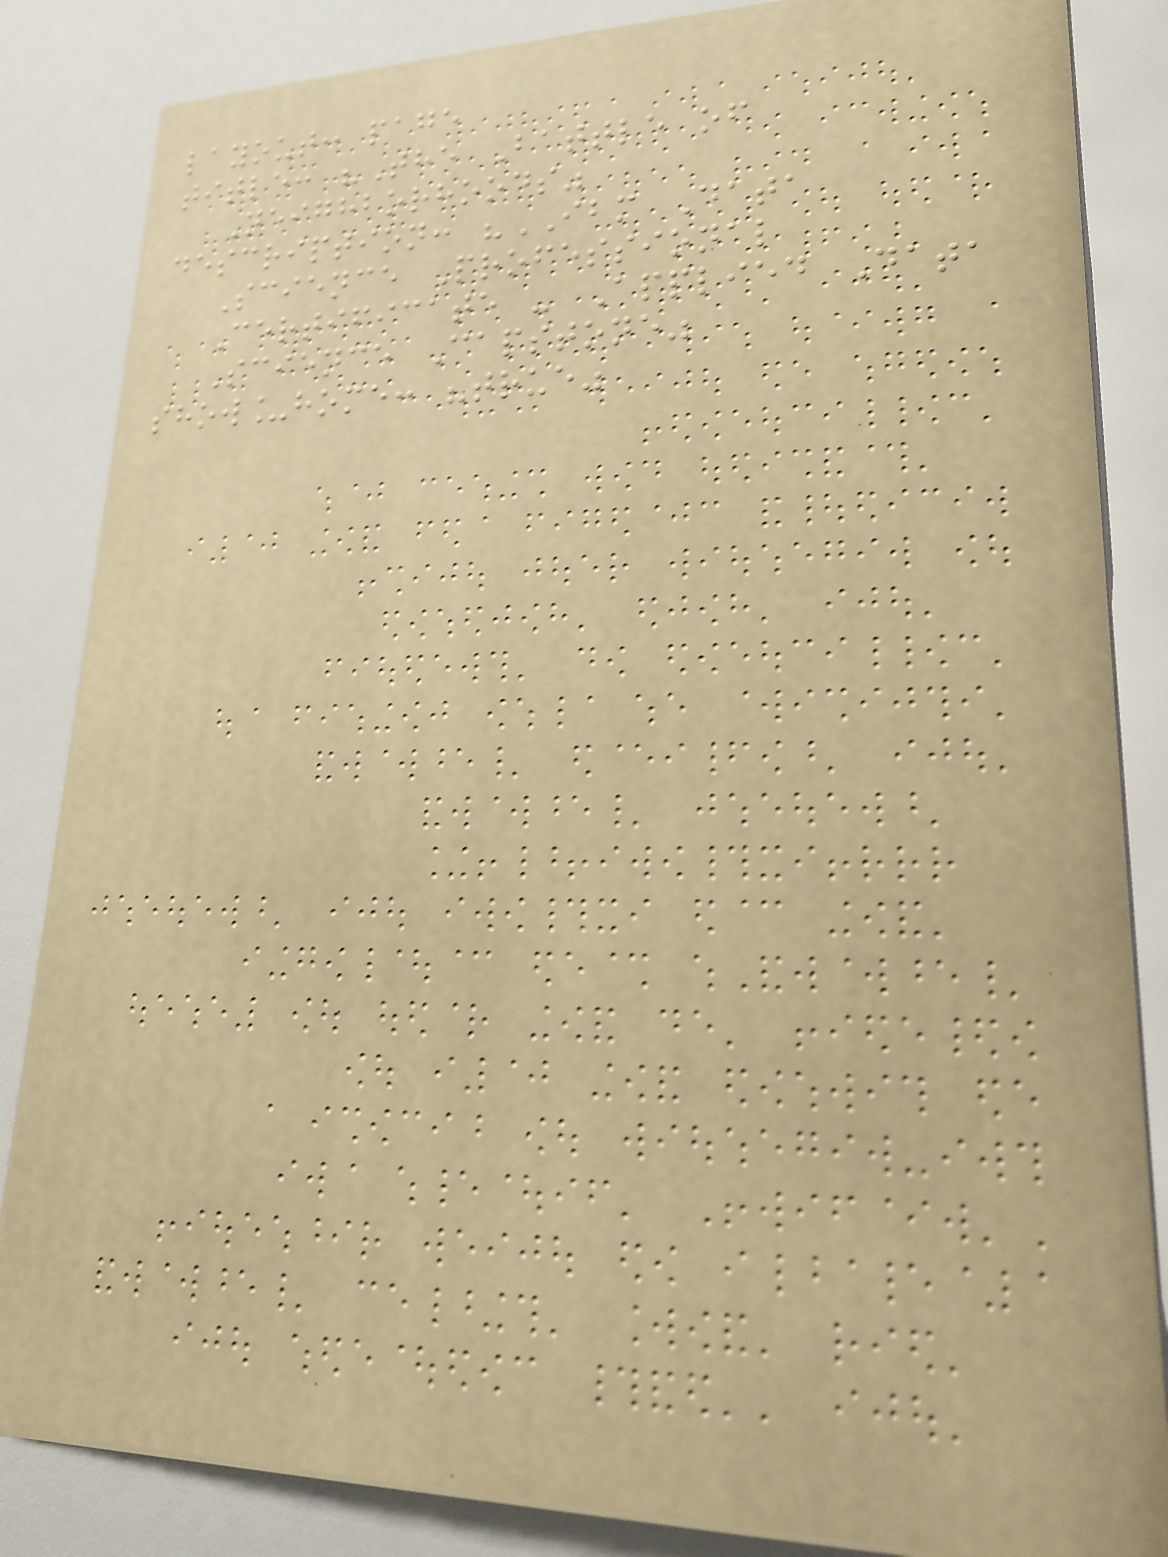layout: page
title: "The Battle of
Neighborhoods"
description: "IBM Data
Science Professional
Certificate - Applied Data
Science Capstone"
show_home: "true"
